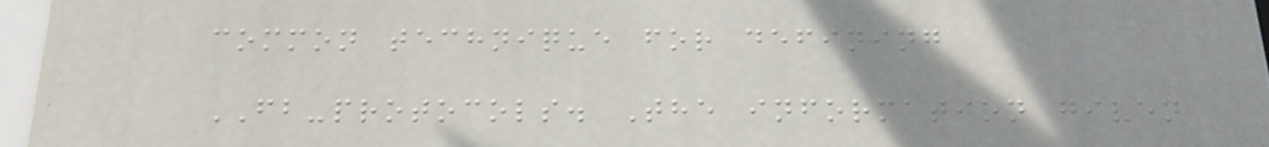common technique for defining
FB-protocols. The information given
